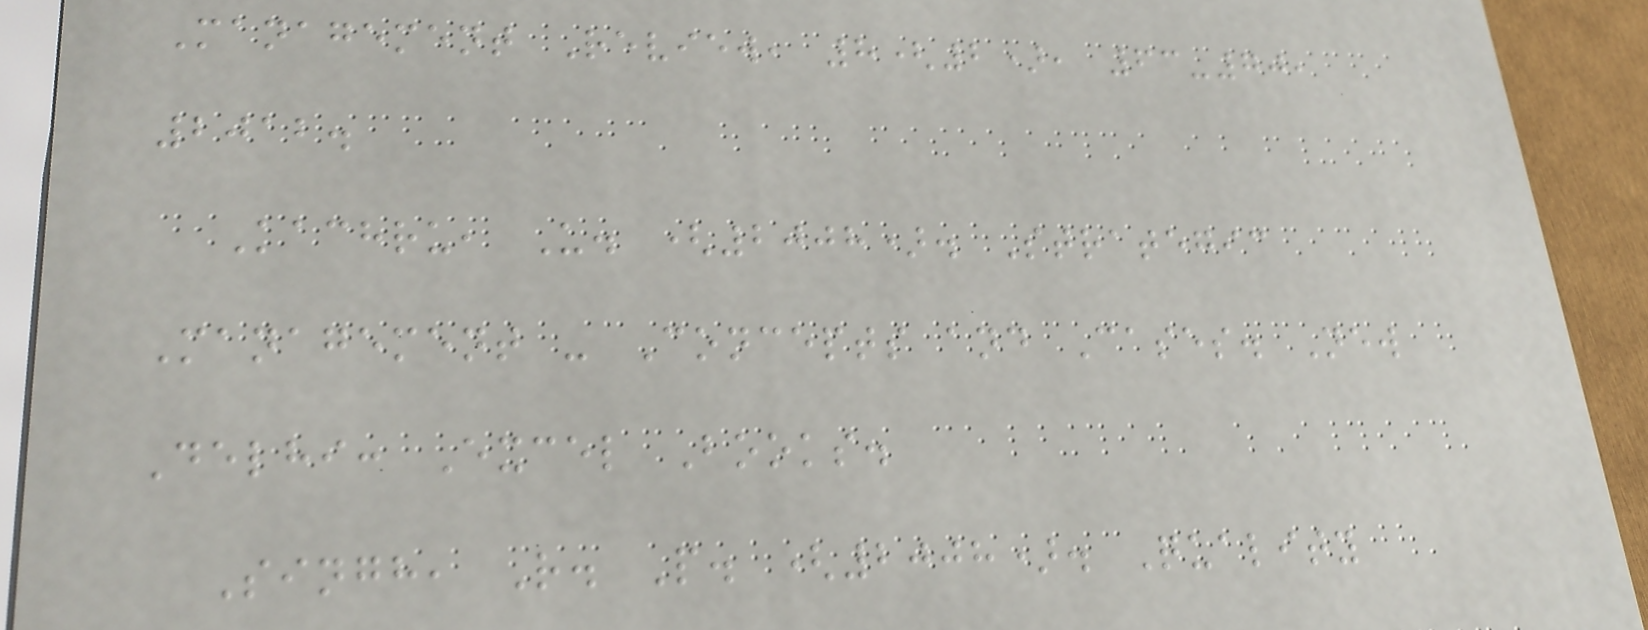Management Review, 8(2), 63-70,
2012.
Kachru, U. (2008). Strategic
Management - Concepts and Cases. New
Delhi: Excel Books.
Singh, R. P. (2008). Quality
